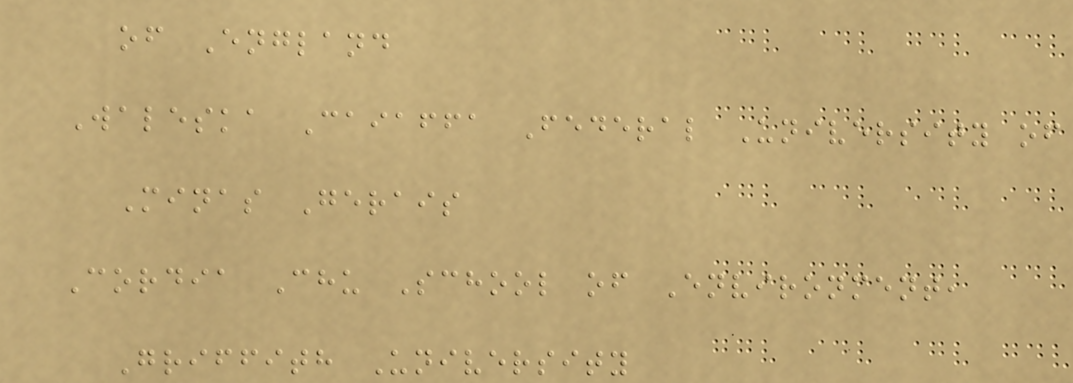of England
Waleska Caiaffa Federal University of
Minas Gerais
Cordia Chu School of Environment,
Griffith University
